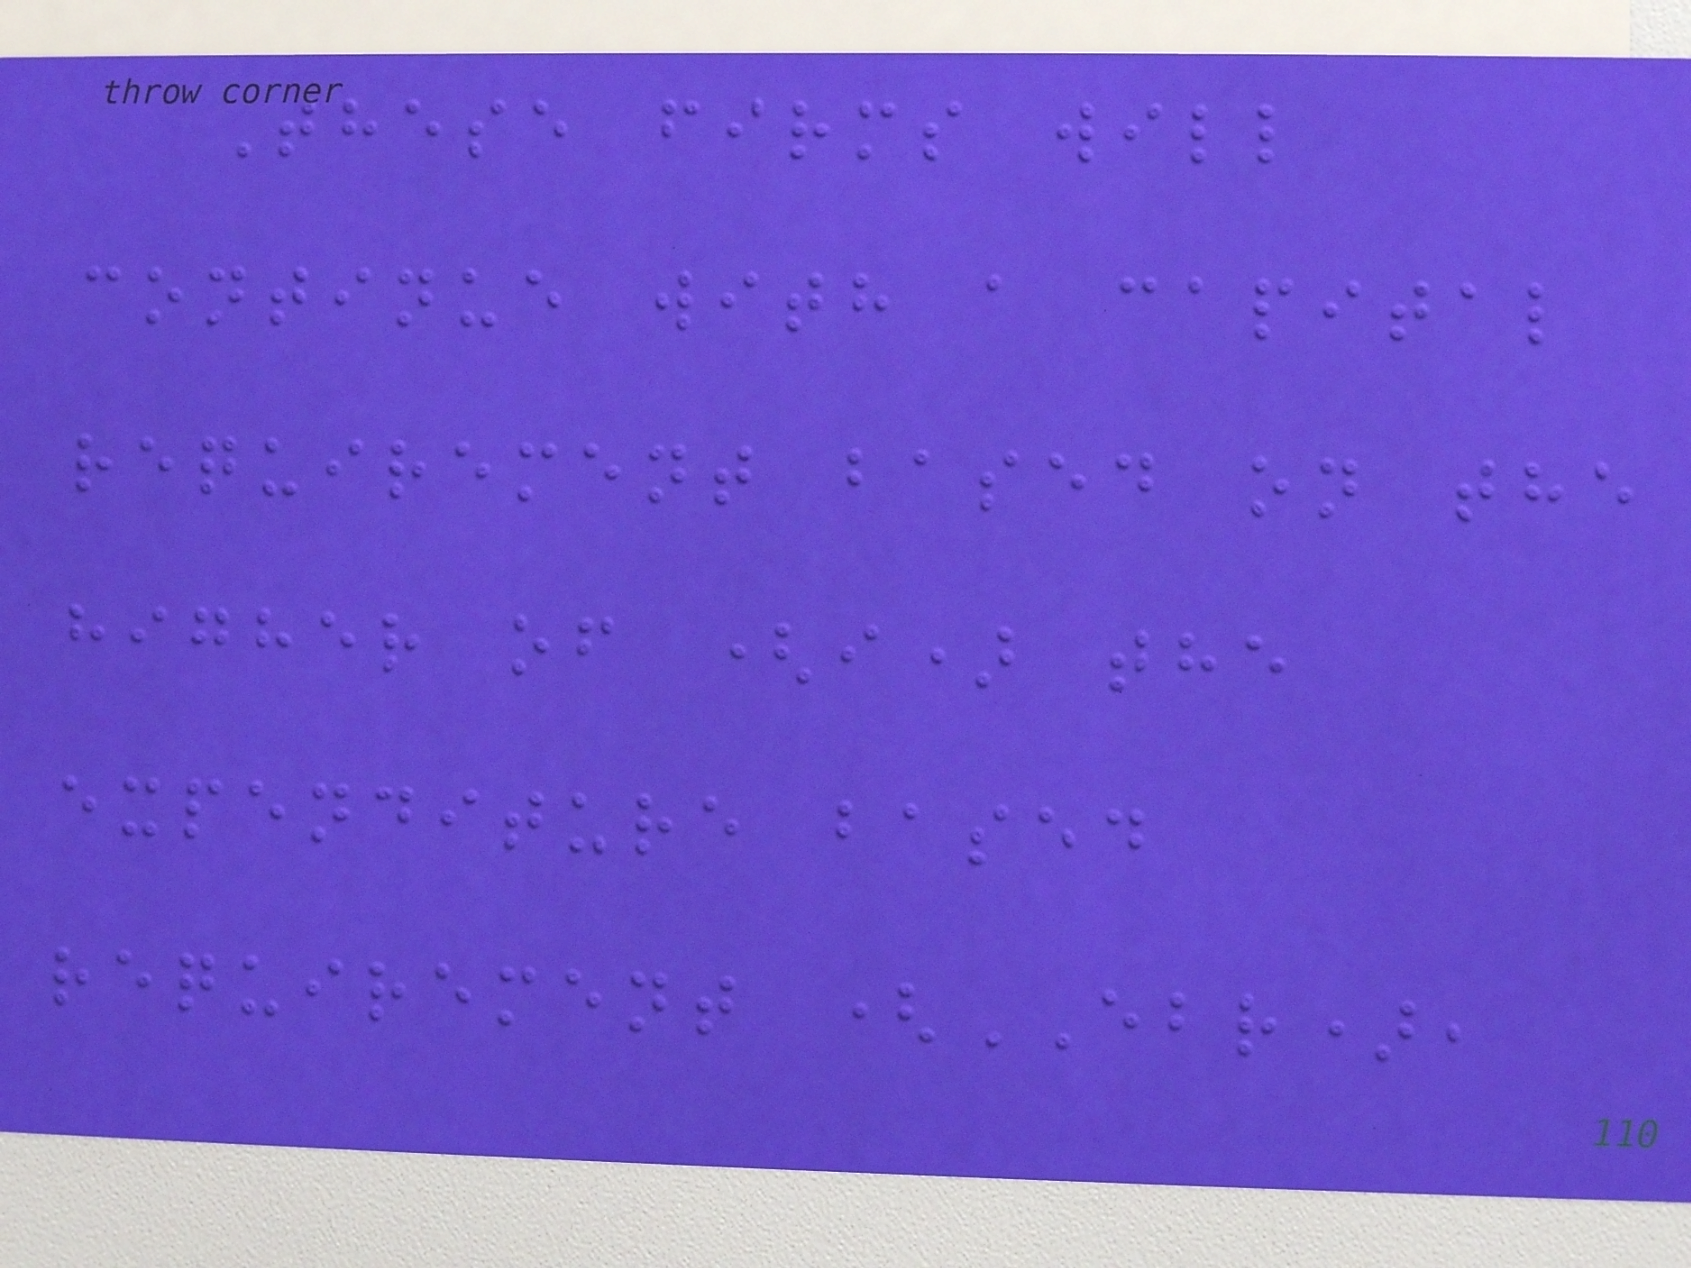These firms will
continue with a capital
requirement based on the
higher of (i) the
expenditure based
requirement (EBR),
